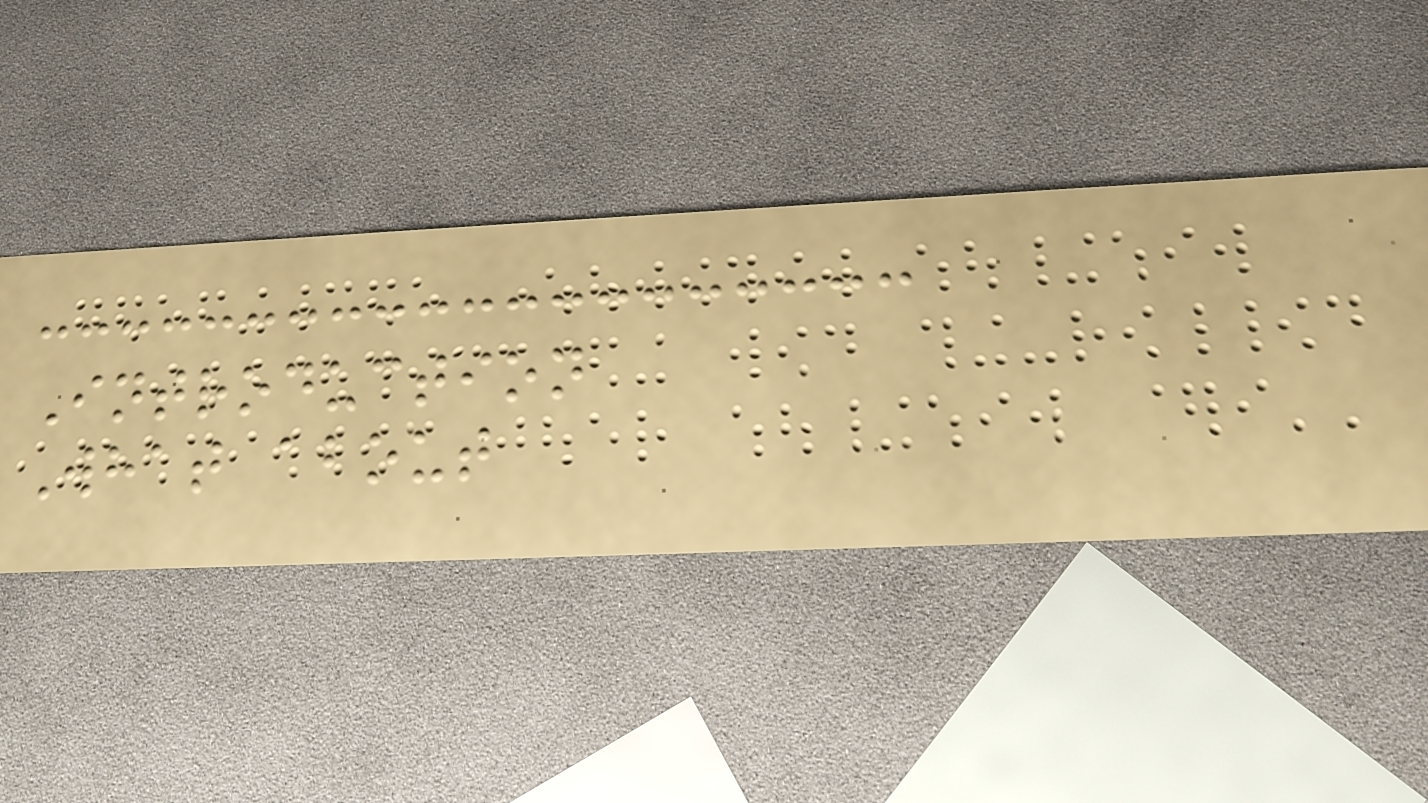Introduction
What about
